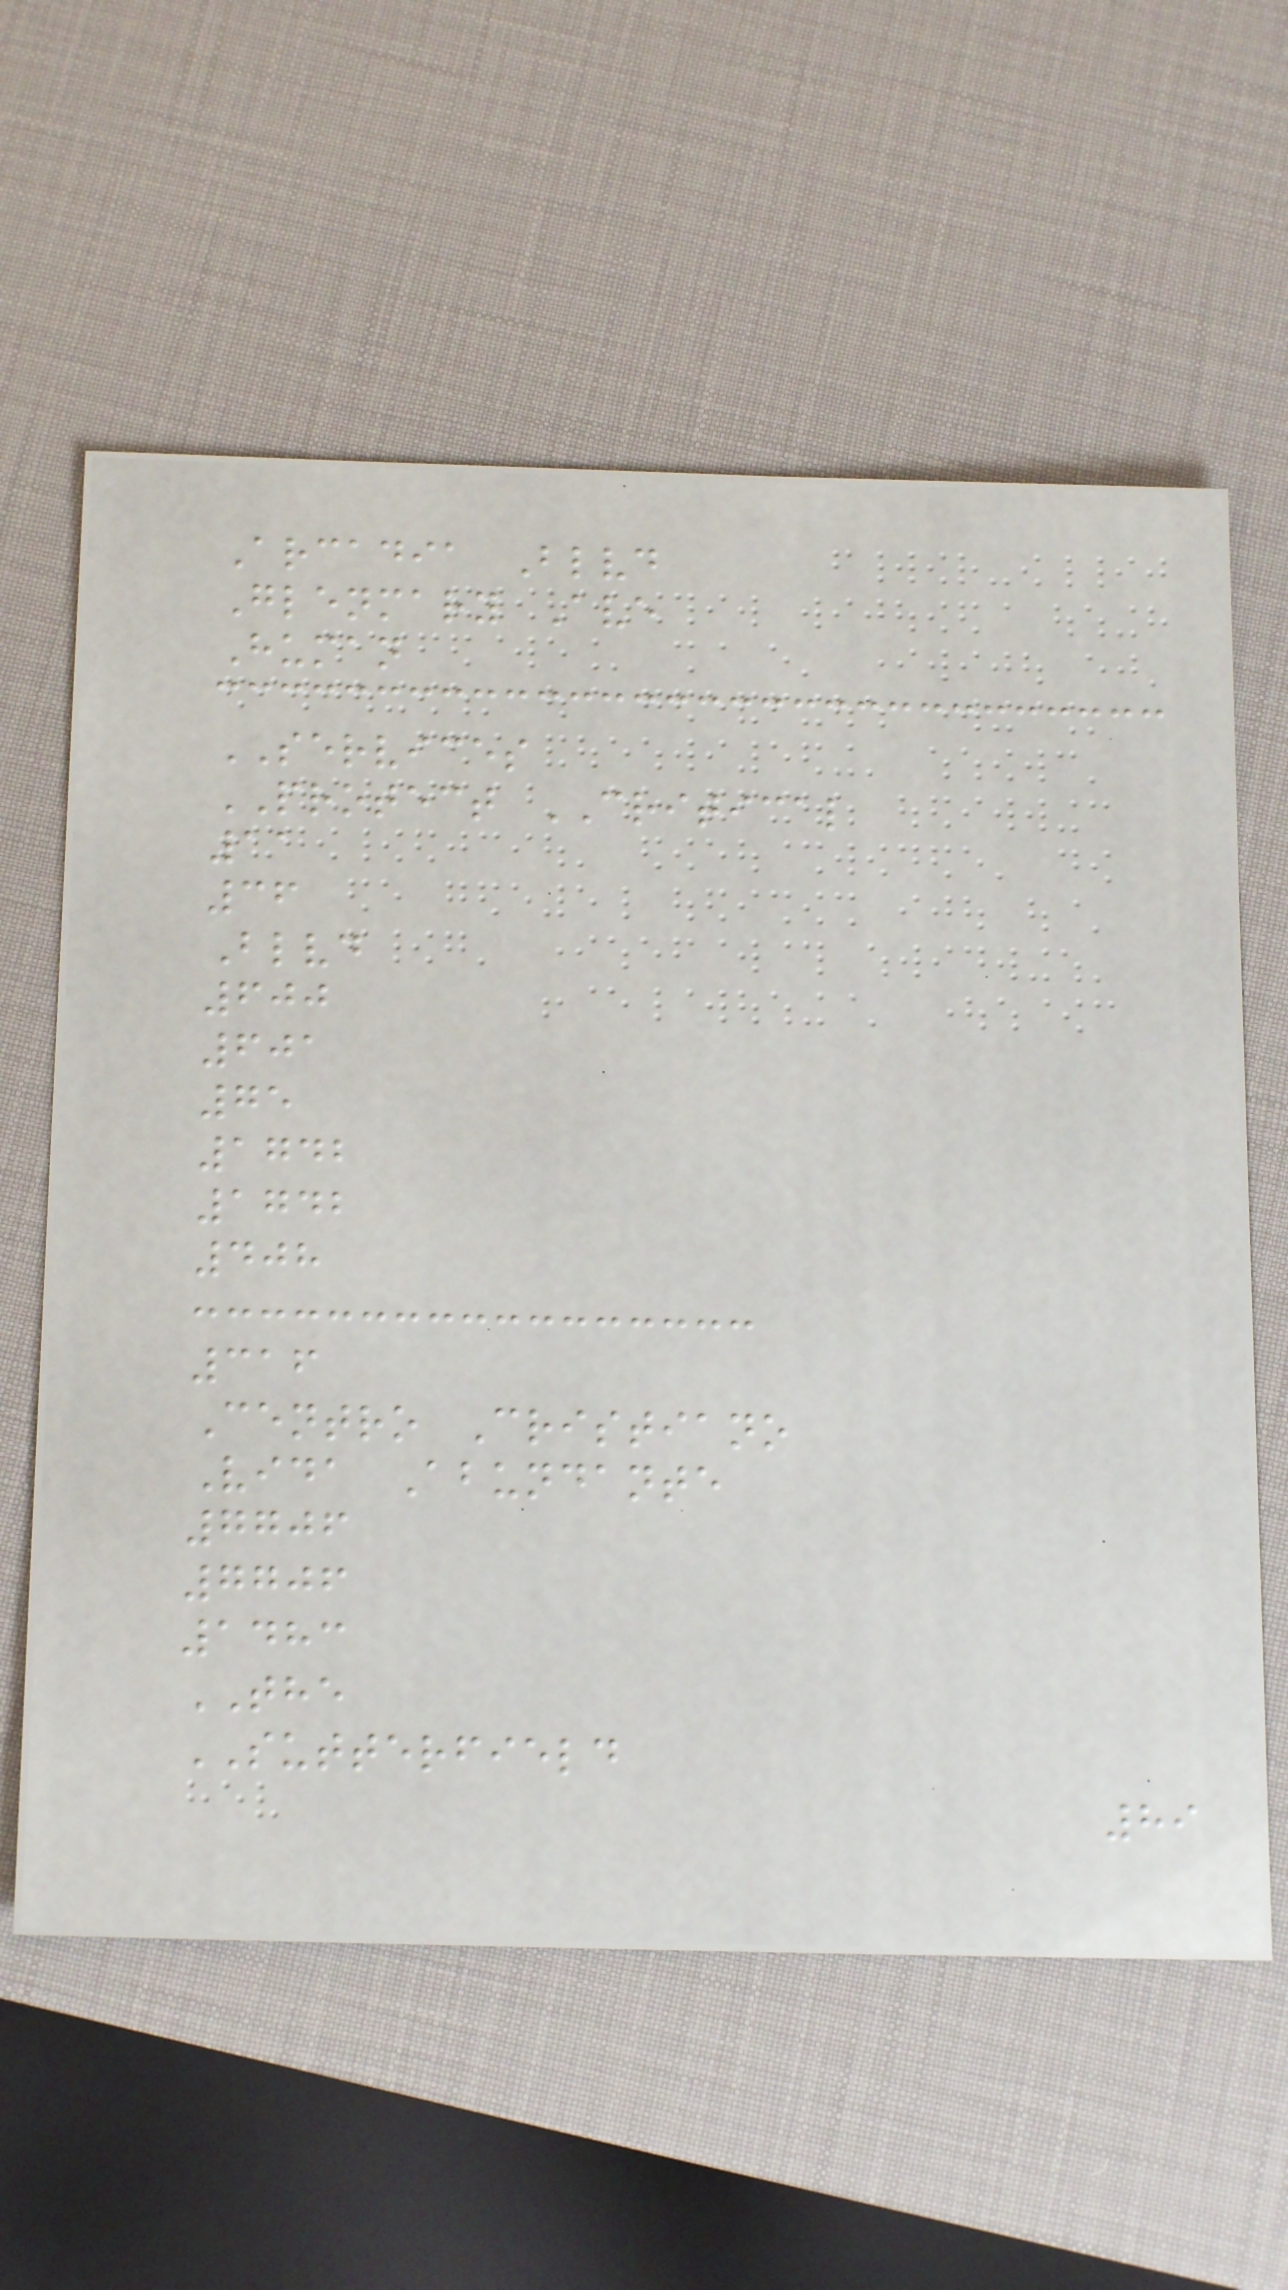Arcadia Blvd
Glenmary Ave
Human
SERVICES
PROTECT CRITICAL
11
36
Blvd
600
601
75
1742
1742
408
316
Centro Cristiano
Vida Abundante
7706
7706
1483
THE
SUTTERFIELD
89
